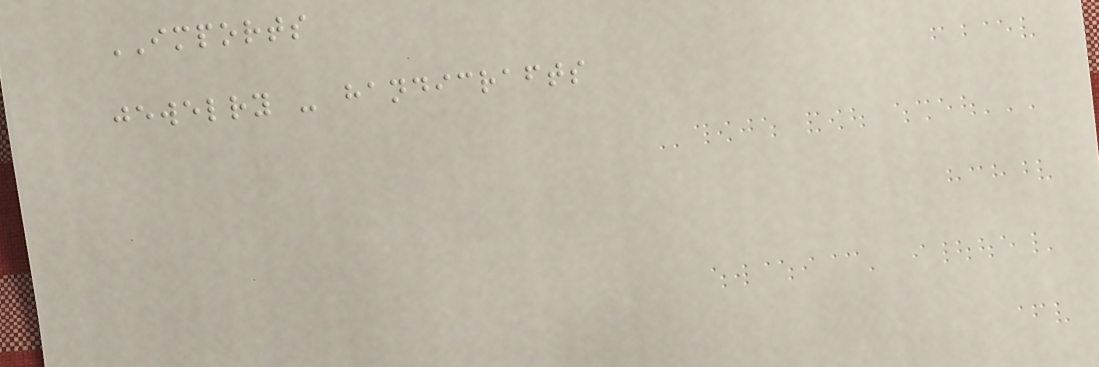IMPORTS
jewelry - handicrafts
